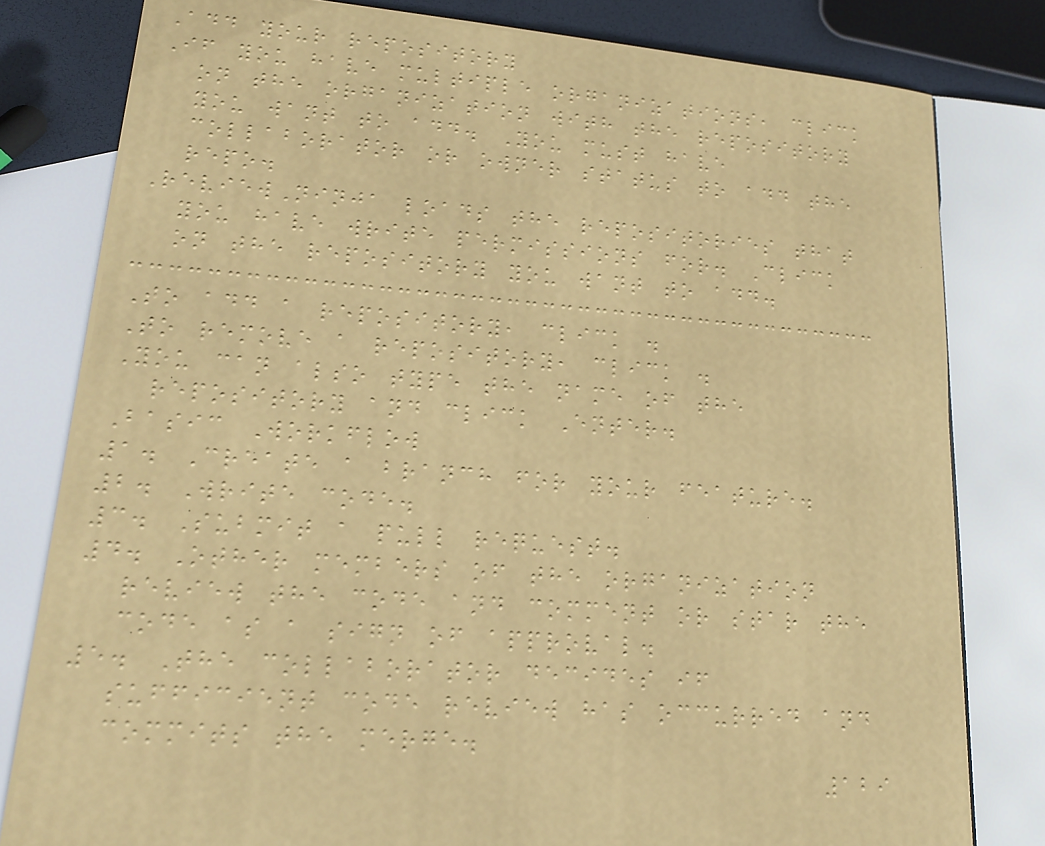Add your repository
If you have multiple organizations, click
on the organization with the repository
you want to add. You must have
collaborator or owner status to add the
repo.
ReviewNinja loads the repositories that
you have write permissions for. Click
on the repository you want to add.
To add a repository, click .
To remove a repository, click .
You can also type the name of the
repository and click Enter.
Basic Workflow
1. Create a branch for your feature.
2. Write code.
3. Submit a pull request.
4. Other members of the organization
review the code and comment or star the
code as a sign of approval.
5. The collaborator decides if
sufficient code review has occurred and
commits the merge.
129
